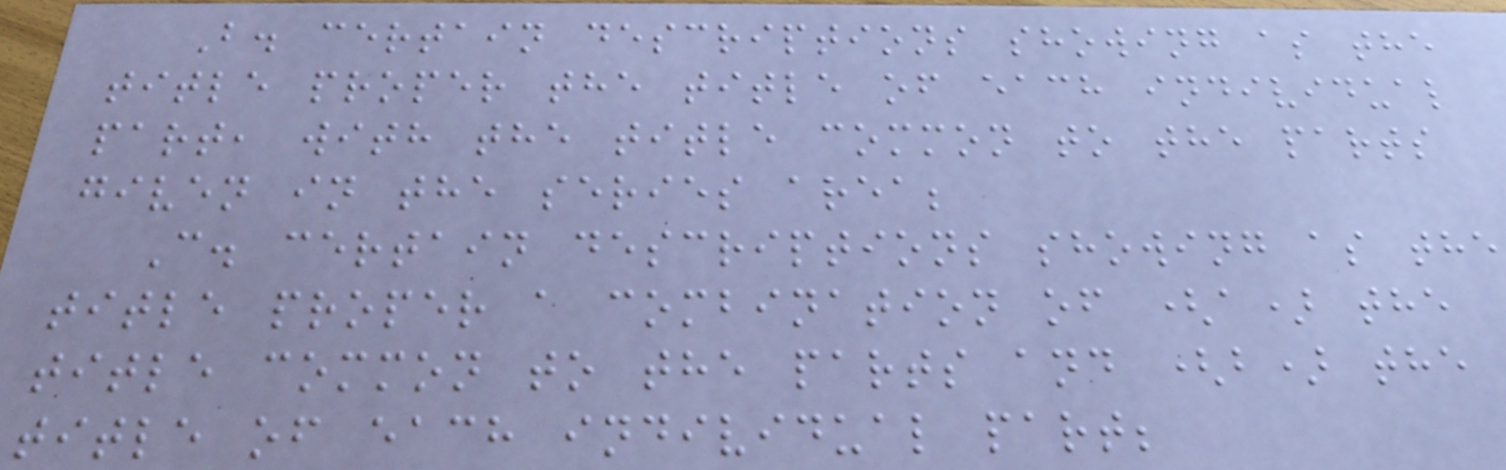B. certain descriptions showing as the
title proper the title of each individual
part, with the title common to the parts
given in the series area;
C. certain descriptions showing as the
title proper a combination of (a) the
title common to the parts and (b) the
title of each individual part;
